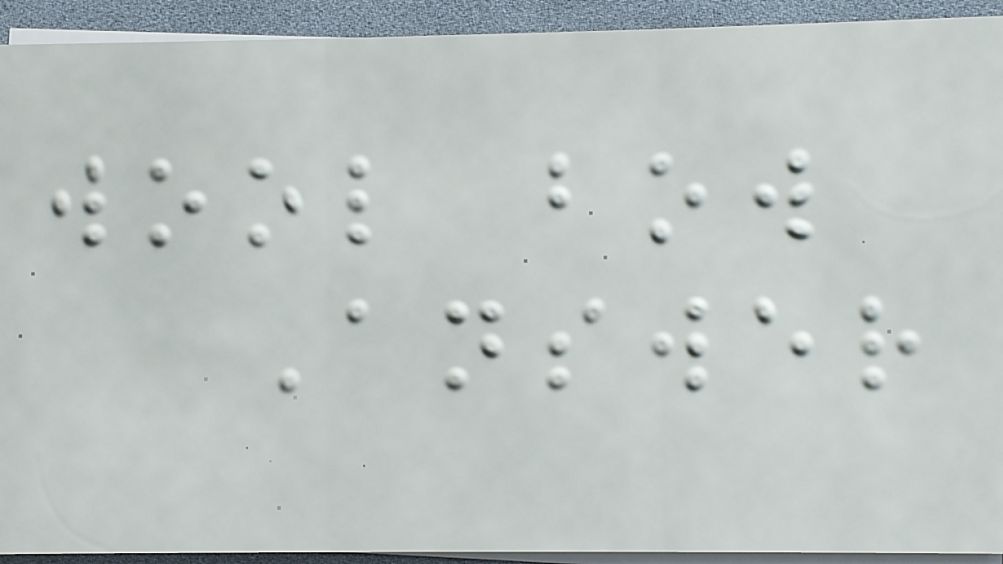wool bow
Answer
